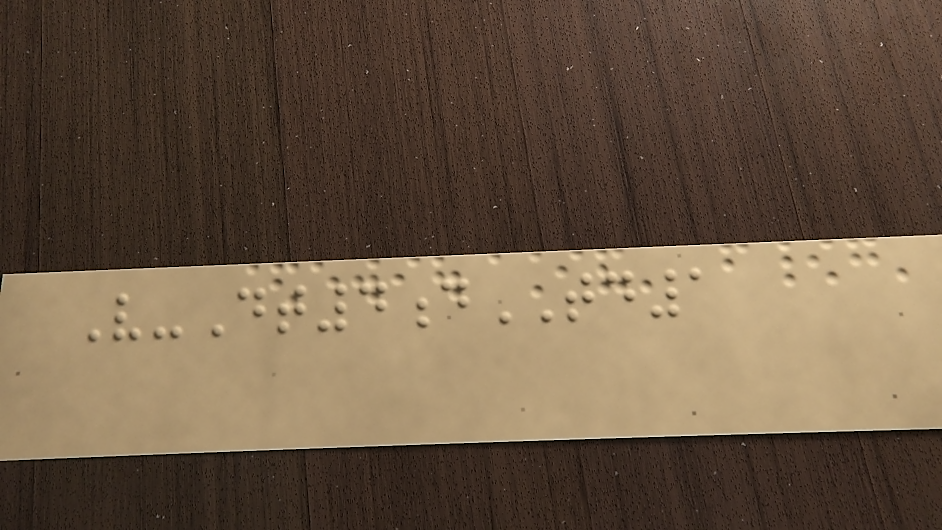V-Dt4dTD1
